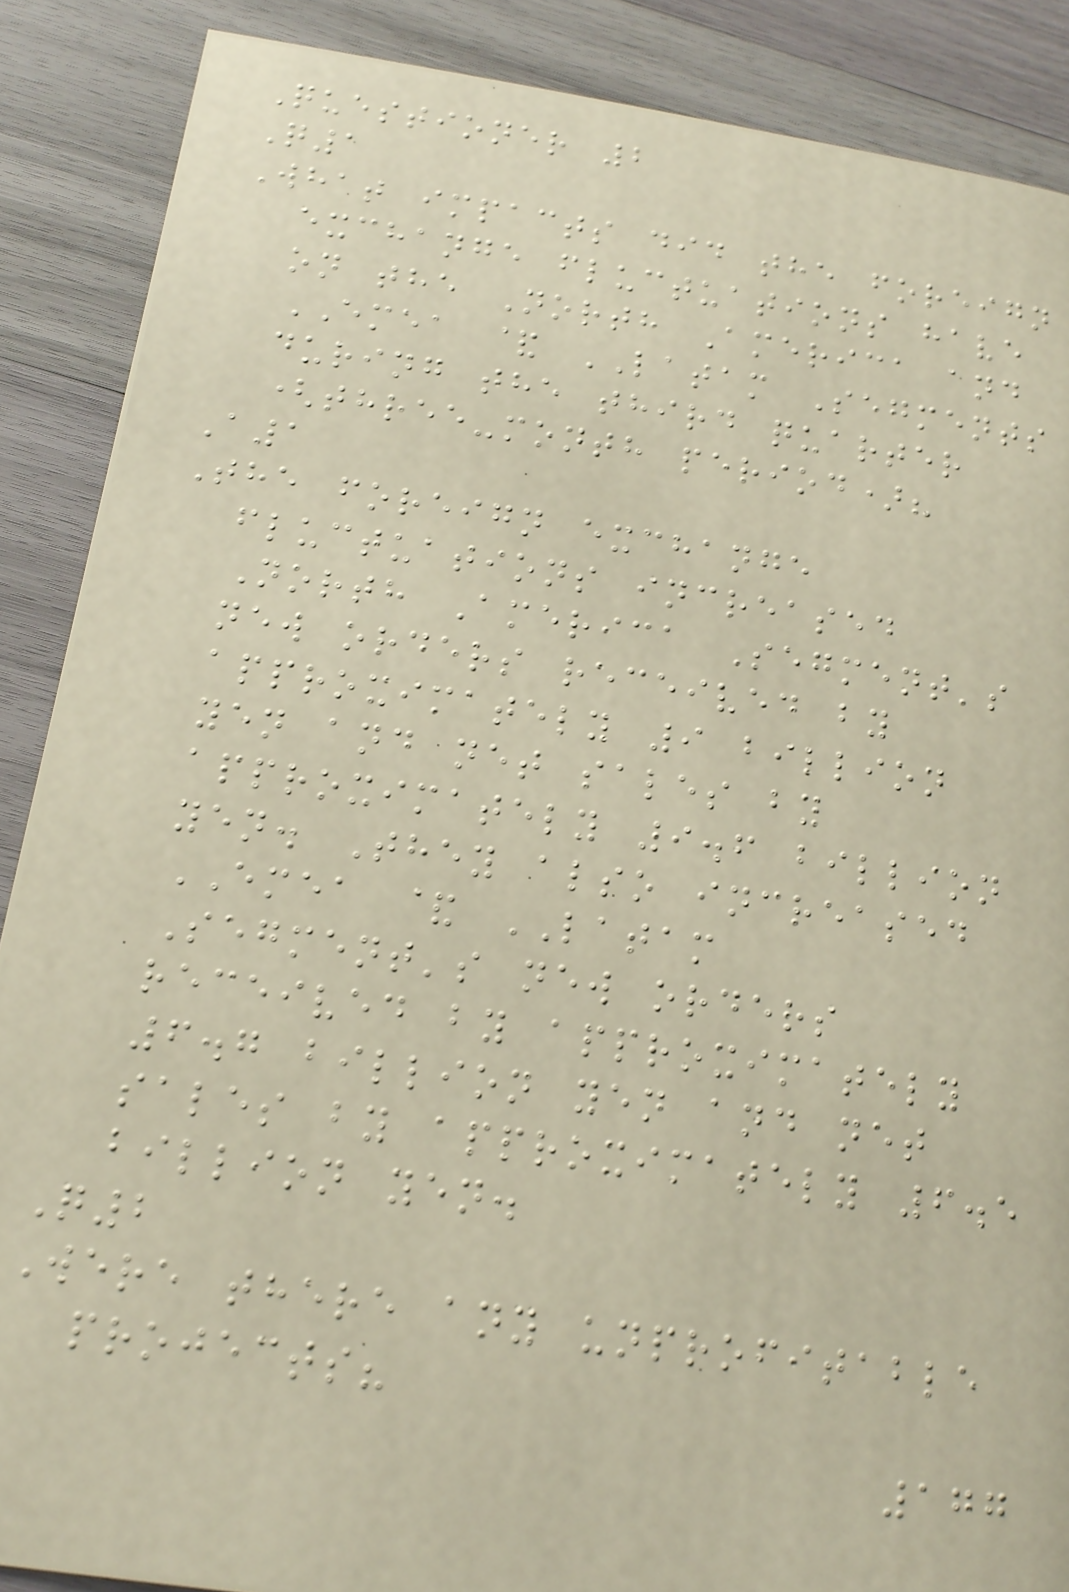Questioner 2
Q1
What impacts did the foreign
exchange fluctuations have
on the North America and
EMEA & LATAM Segments
during the third quarter
(three-month period)?
A1
The foreign exchange
fluctuations increased
North America Segment's
new orders received by
approximately 9 billion
yen and net sales by
approximately 9.6 billion
yen. They also increased
EMEA & LATAM
Segment's new orders
received by approximately
6.7 billion yen and net
sales by approximately 6.5
billion yen.
Q2
Were there any unprofitable
projects?
177
